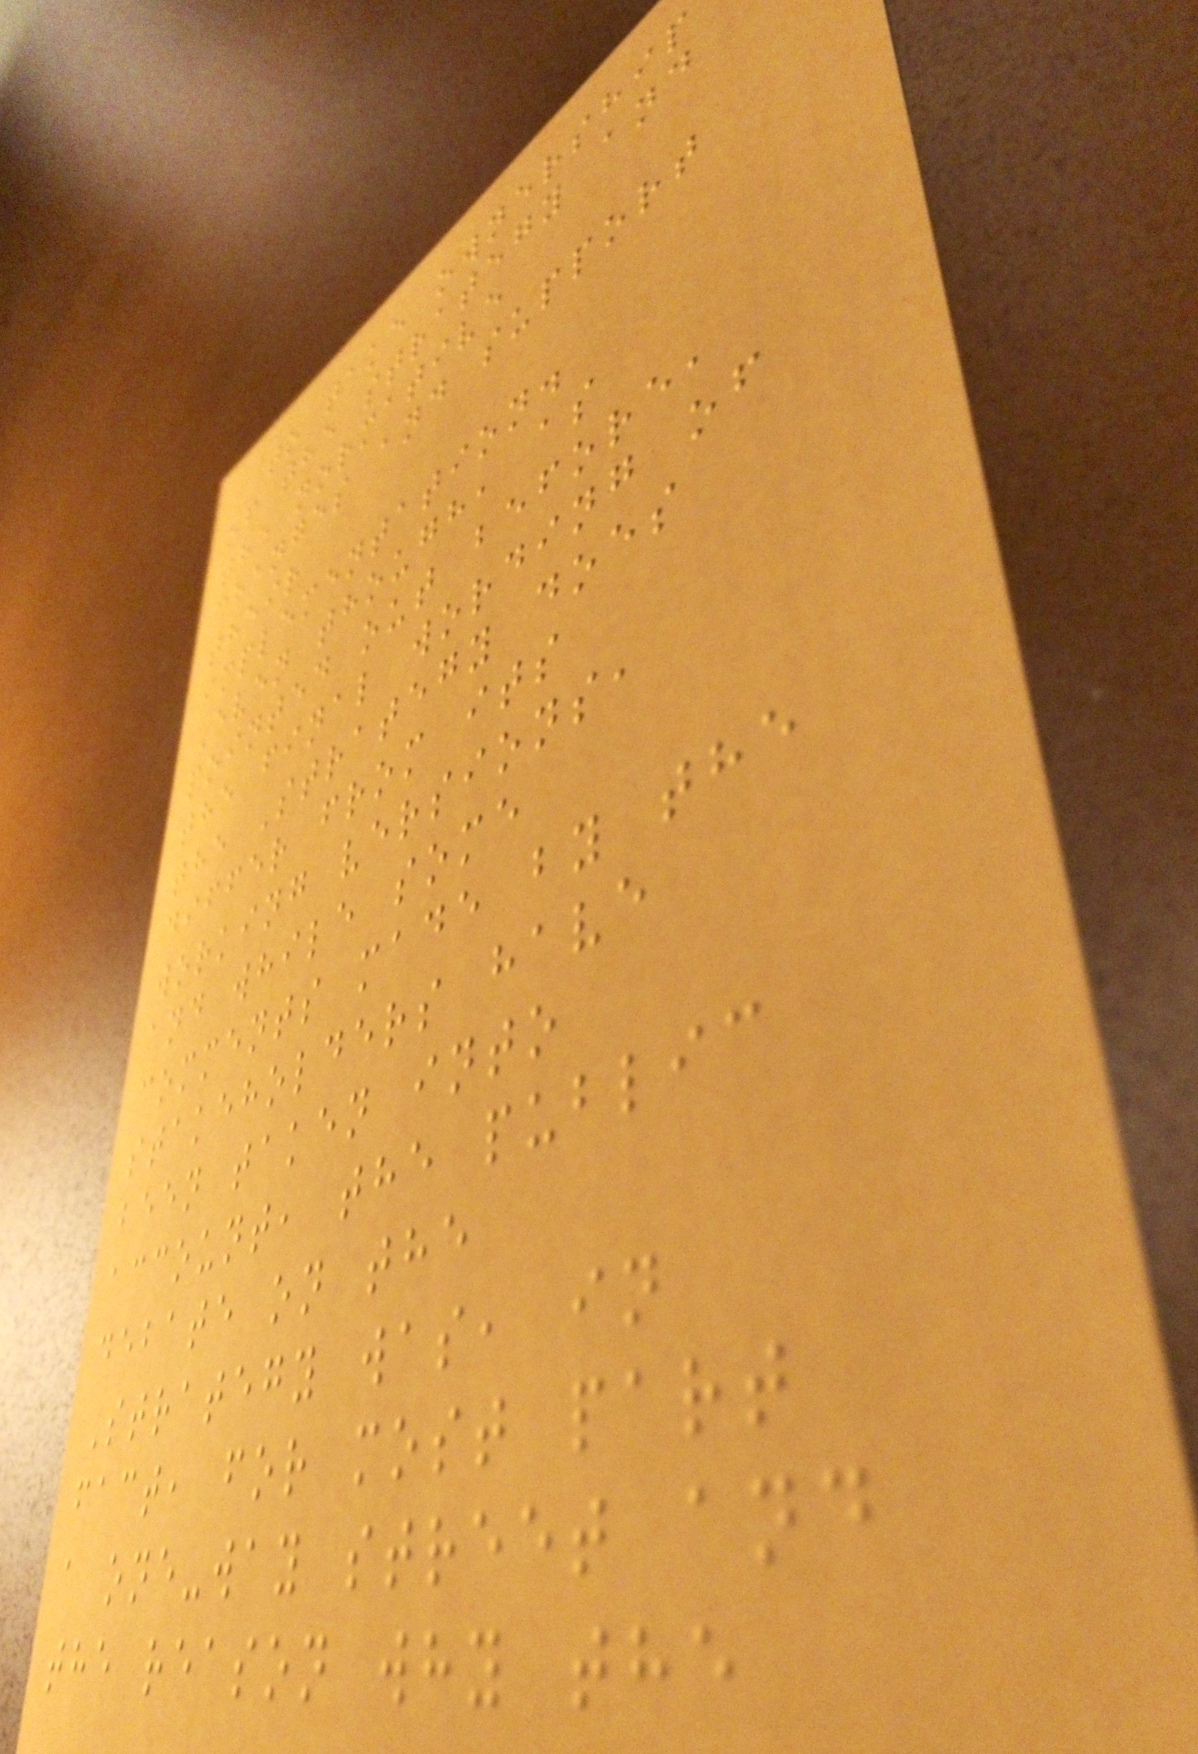to take ownership
of the strategy and
the normative
changes and support
their
implementation.
Even though, as
pointed out before,
the final wording of
the Strategy does
differ from its
working versions,
and while some
comments made by the
stakeholders have
been taken into
account, the public
debate on the
Strategy was, in
fact, for most part
a one-way street and
the reason why the
